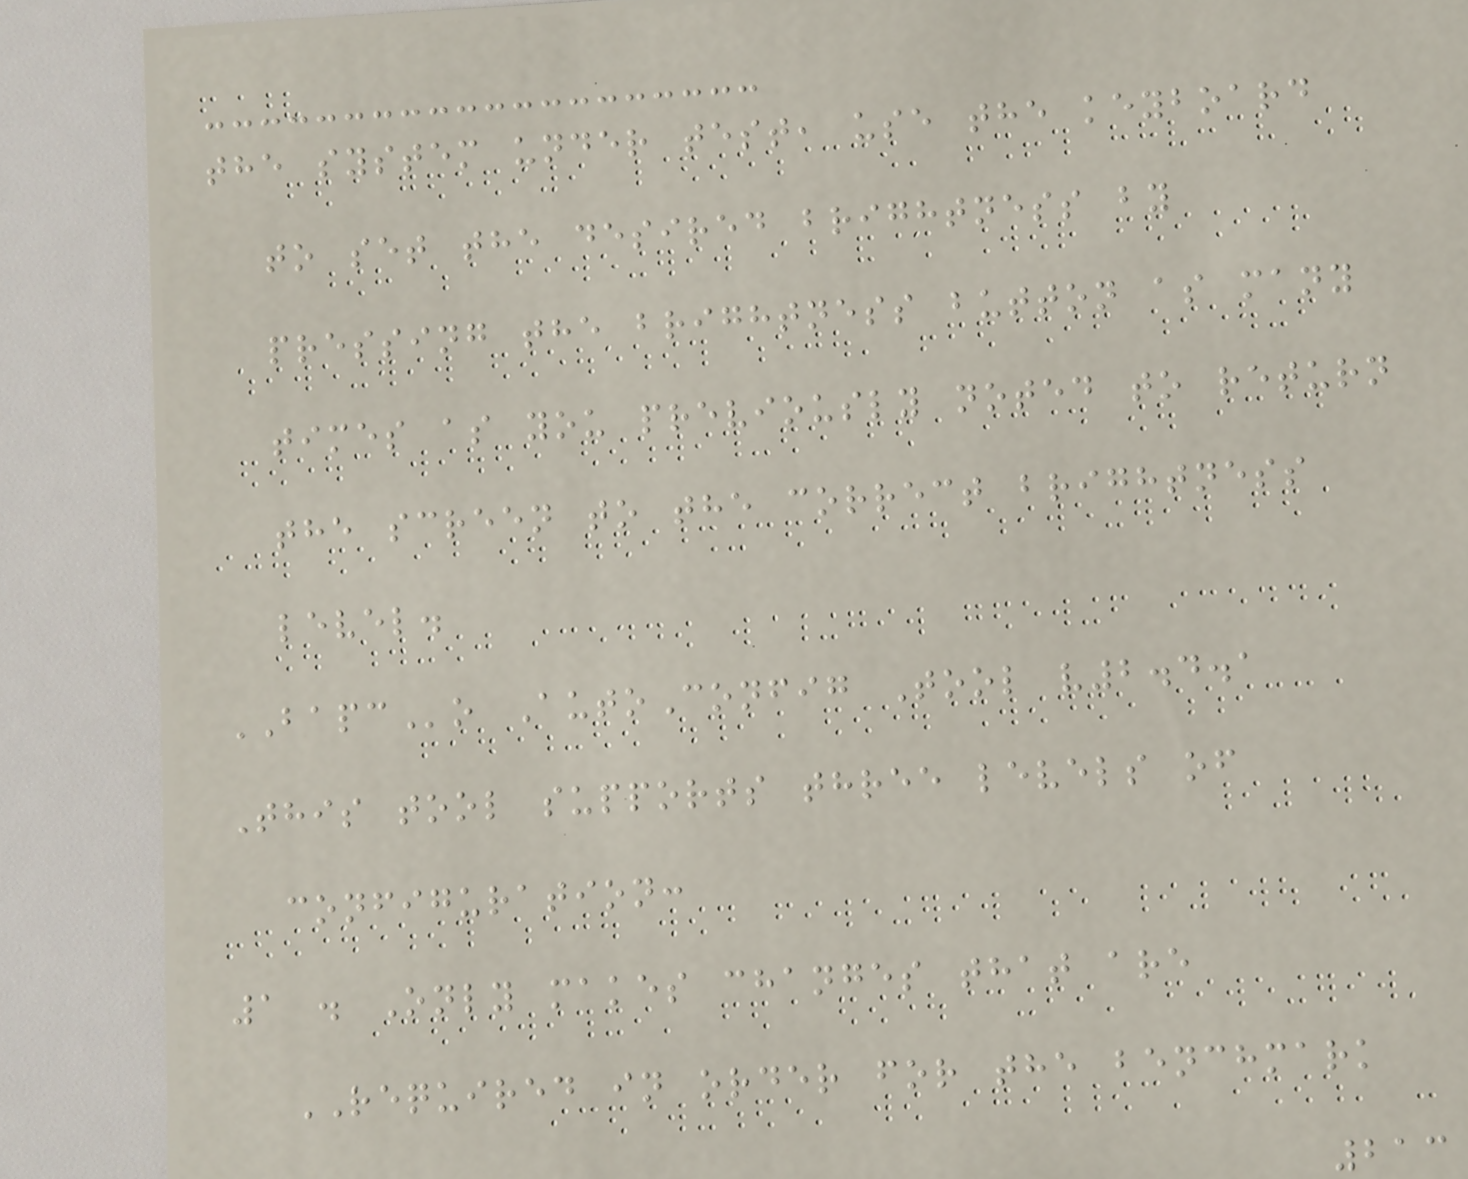the system under test, use the keyboard
to set the desired brightness by
pressing the brightness button as many
times as you previously noted to return
the screen to the correct brightness
level.
BAPCo AutoConfig Tool v2.4.1
This tool supports three levels of
configuration:
1 . Only makes changes that are
REQUIRED in order for the benchmark
213
